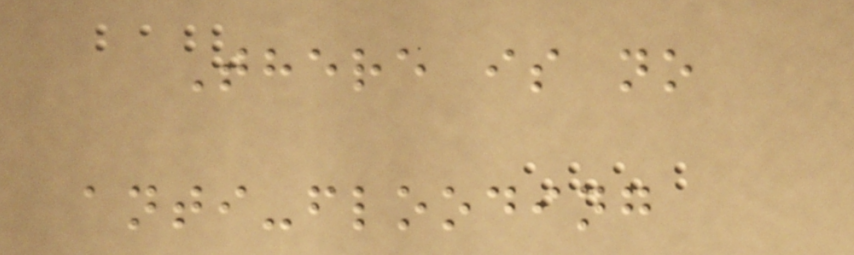There is no
anti-flooding
